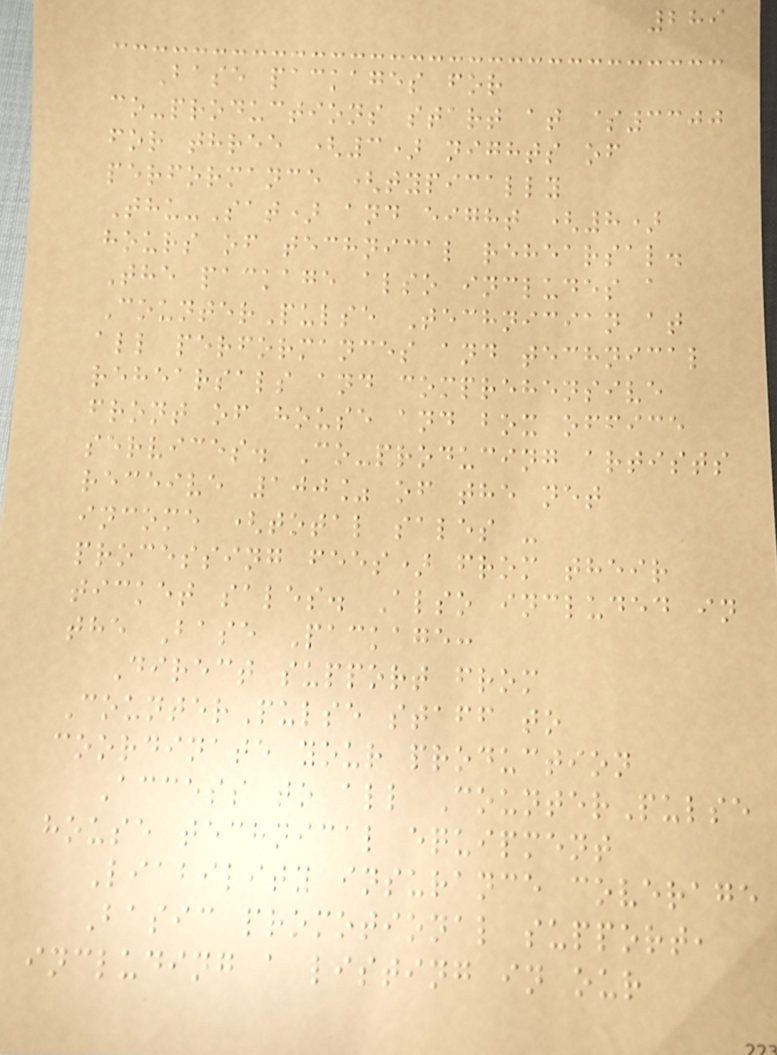289
Base packages for
co-productions start at $3300
for three (3) nights of
performance (typically
Thu-Sat) and eight (8)
hours of technical rehearsal.
The package also includes a
CounterPulse Technician at
all performances and technical
rehearsals and comprehensive
front of house and box office
services. Co-producing artists
receive 100% of the net
income (total sales -
processing fees) from their
ticket sales. Also included in
the Base Package:
Direct support from
CounterPulse staff to
coordinate your production
Access to all CounterPulse
house technical equipment
Liability insurance coverage
Basic promotional support,
including a listing in our
